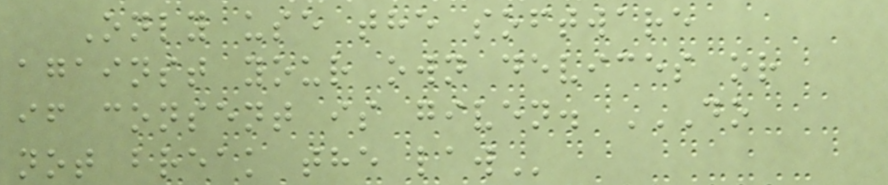Only use the software
against your own devices or
if consent is given. DO
NOT BREAK THE LAW
